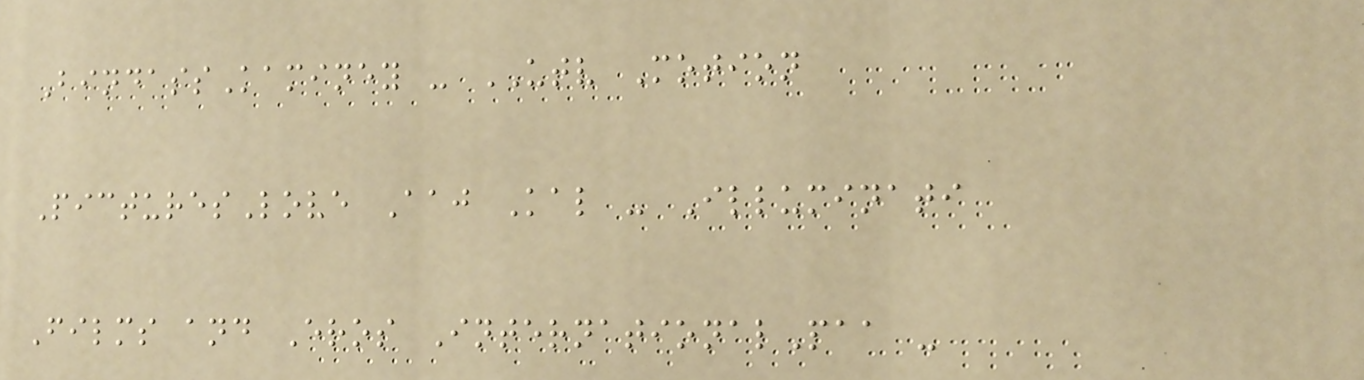BindassKaminey - UTV Motion
PicturesLove Aaj Kal - Illuminati
Films and Eros InternationalPaa -
